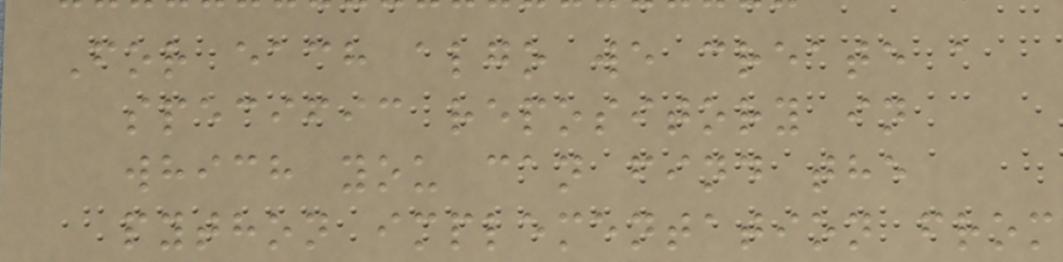For each algo we create a
specific repository in
which you can find the
python implementation from
